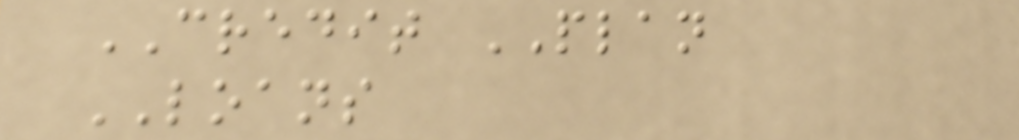CREDIT PLAN
LOANS
